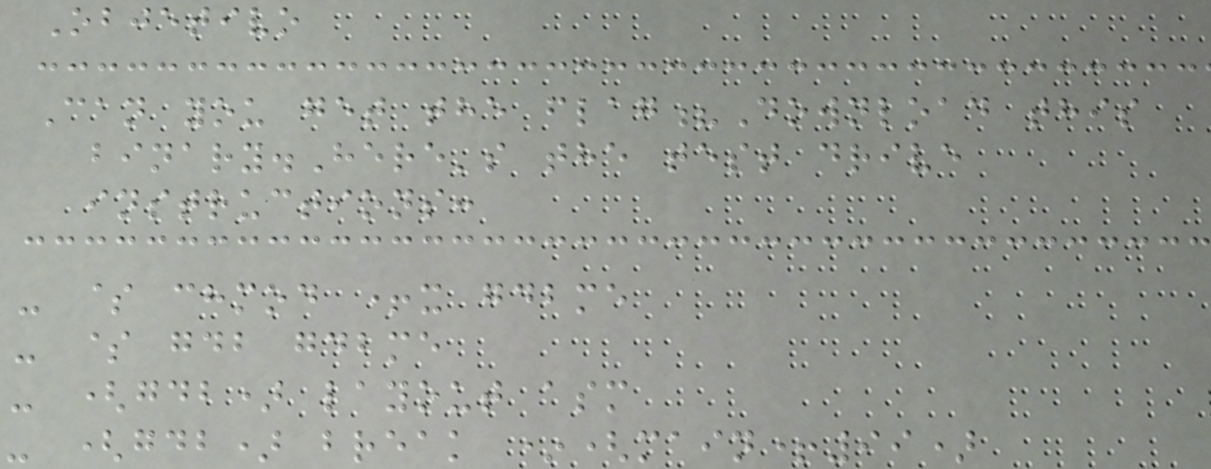Objetivo
Can you get the flag?Download this
binary.Here's the test drive
instructions:
- $ chmod +x gdbme
- $ gdb gdbme
- (gdb) layout asm
- (gdb) break *(main+99)
